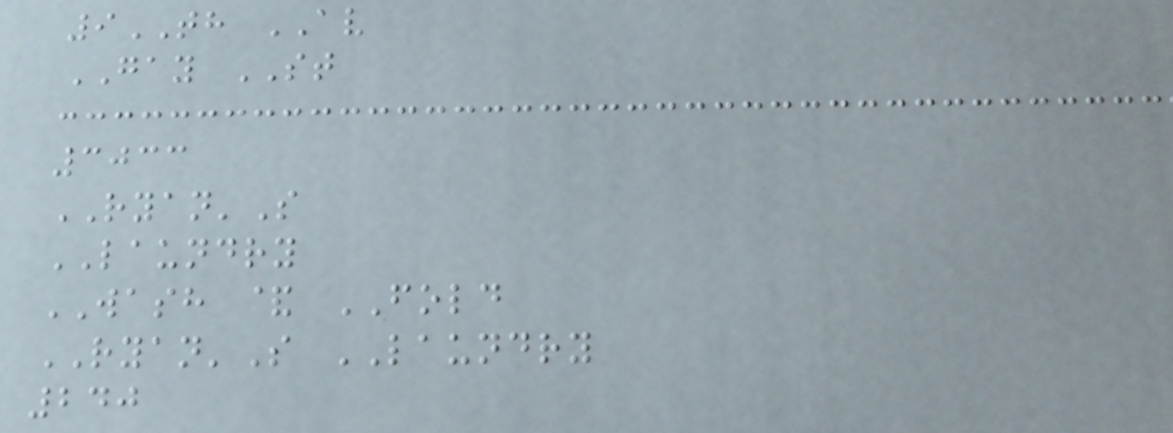9TH AV
GAY ST
3033
RYAN'S
LAUNDRY
WASH & FOLD
RYAN'S LAUNDRY
240
